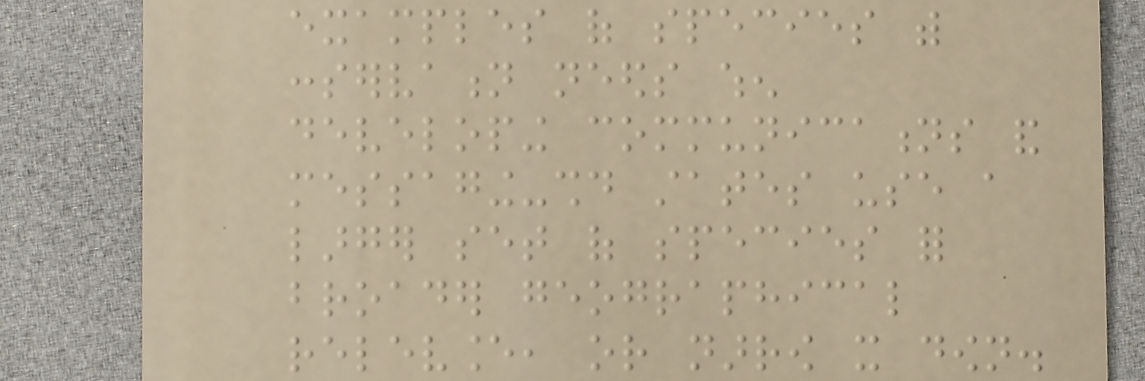examples of species with
conservation needs when
developing communications and
messaging-should states use a
larger set of species for
broader geographical
relevance, or narrow it down.
